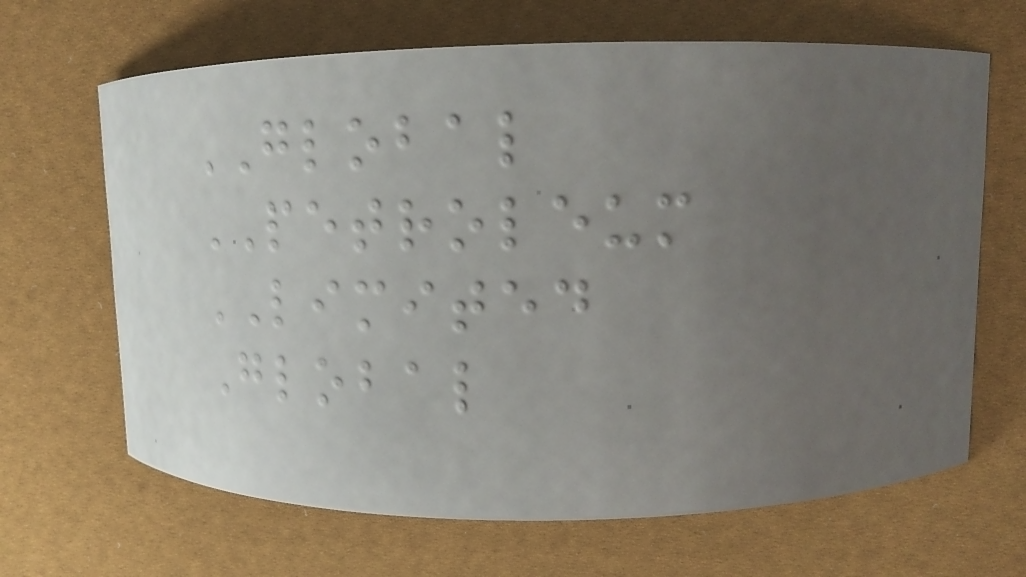GLOBAL
PETROLEUM
LIMITED
Global
